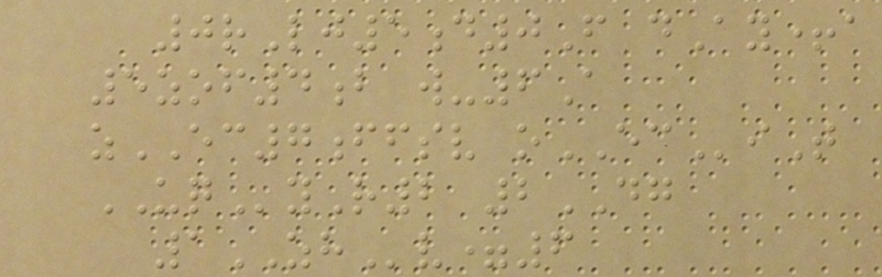0rLj5d0F dAy+a
5zof4b w-6A
zEC7ffsv oECiT
UQyR2 2DG
1ZHv=6
